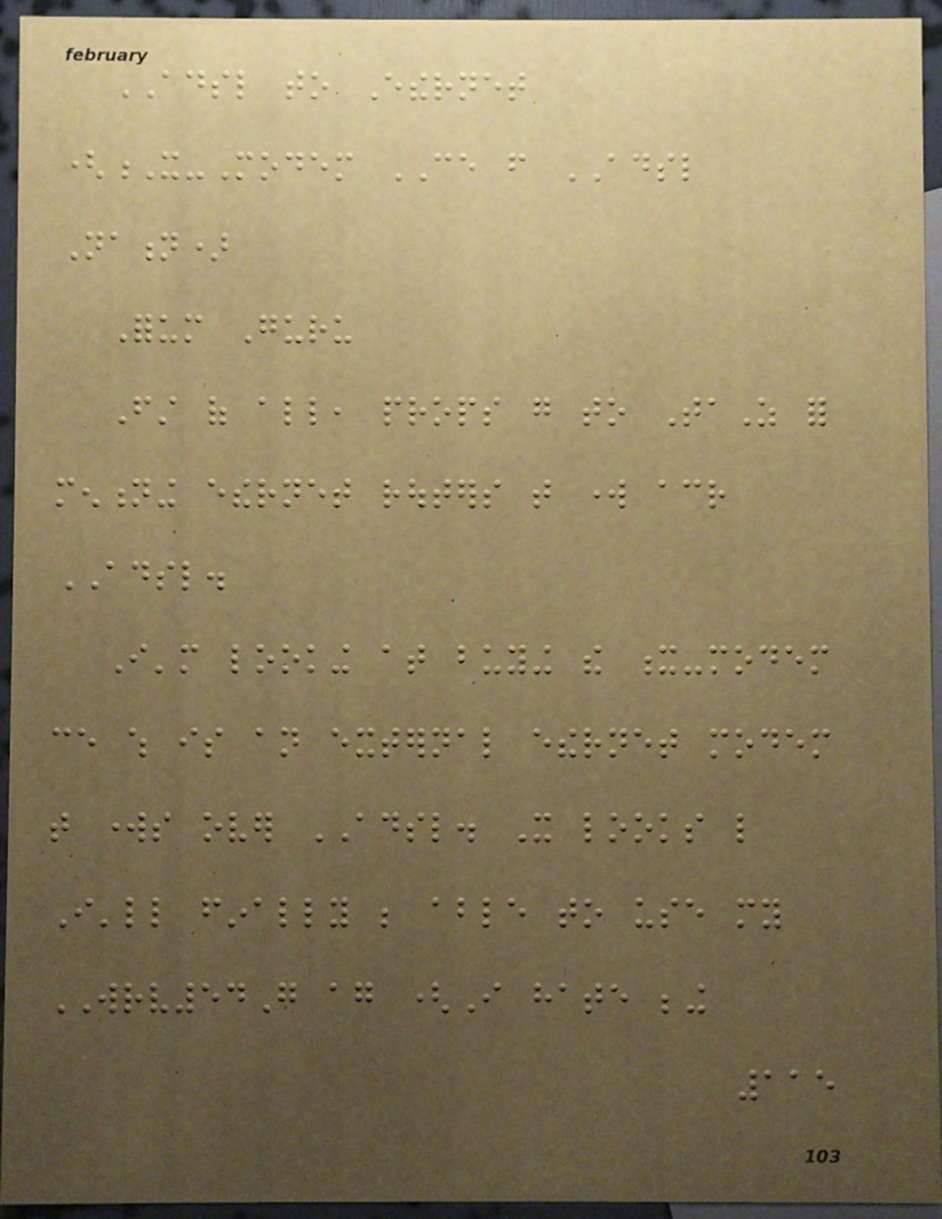ADSL to Ethernet
(X-Modem CE from ADSL
Nation)
Forum Guru
First of all, props go to TaZ for
mentioning ethernet routers that work across
ADSL.
I'm looking at buying the x-modem
ce which is an external ethernet modem
that works over ADSL. It looks like
I'll finally be able to use my
WRV54G again (I hate being
115
